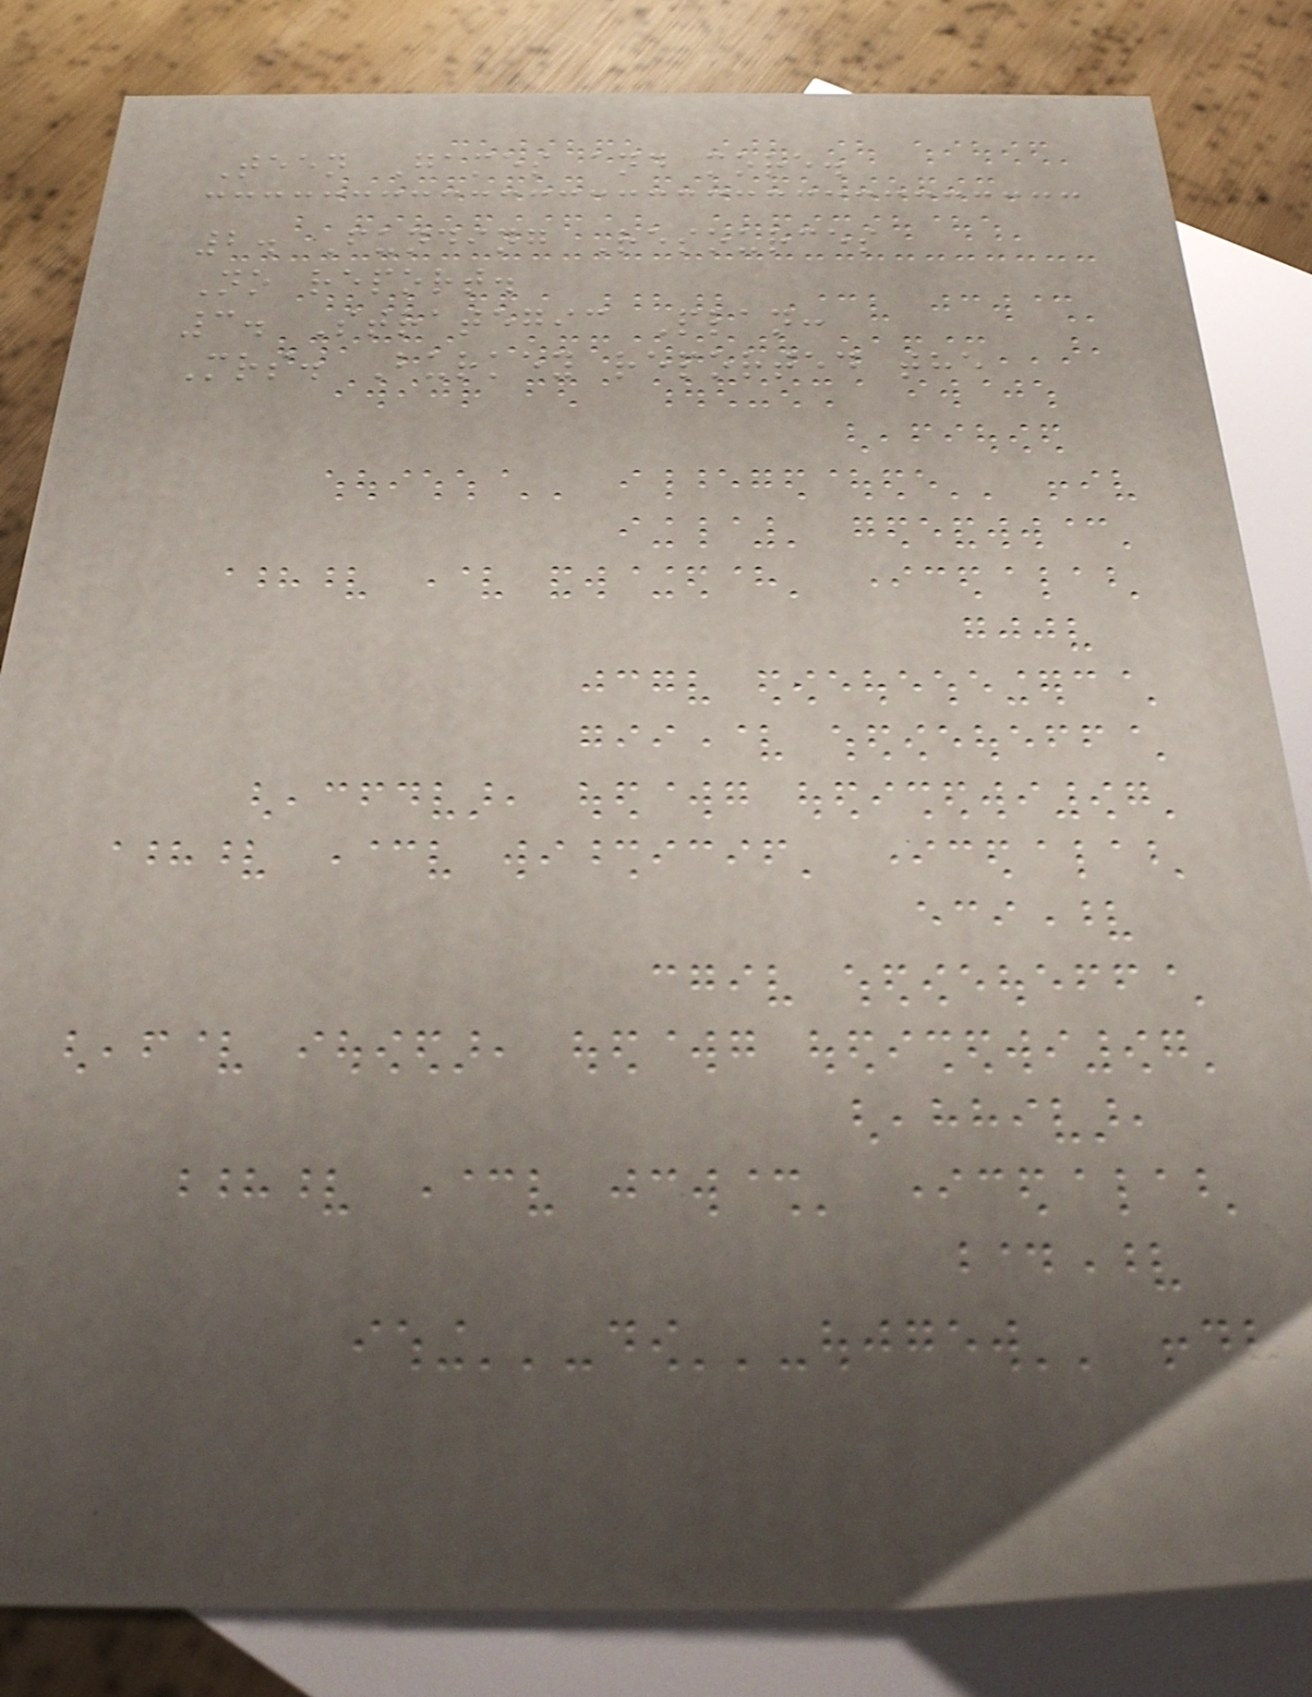Teen Games and more.
2. Funding Resources
No report.
3. Strategic Plan:
Mrs. Burkey reported the
